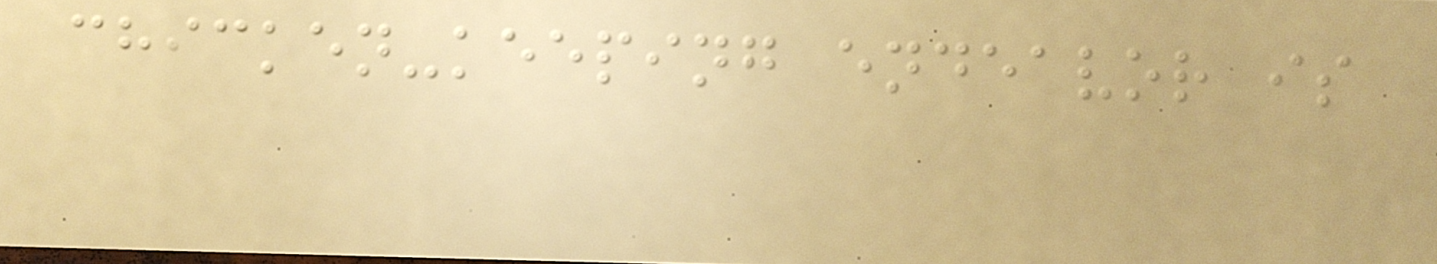chicken-keeping endeavor is
